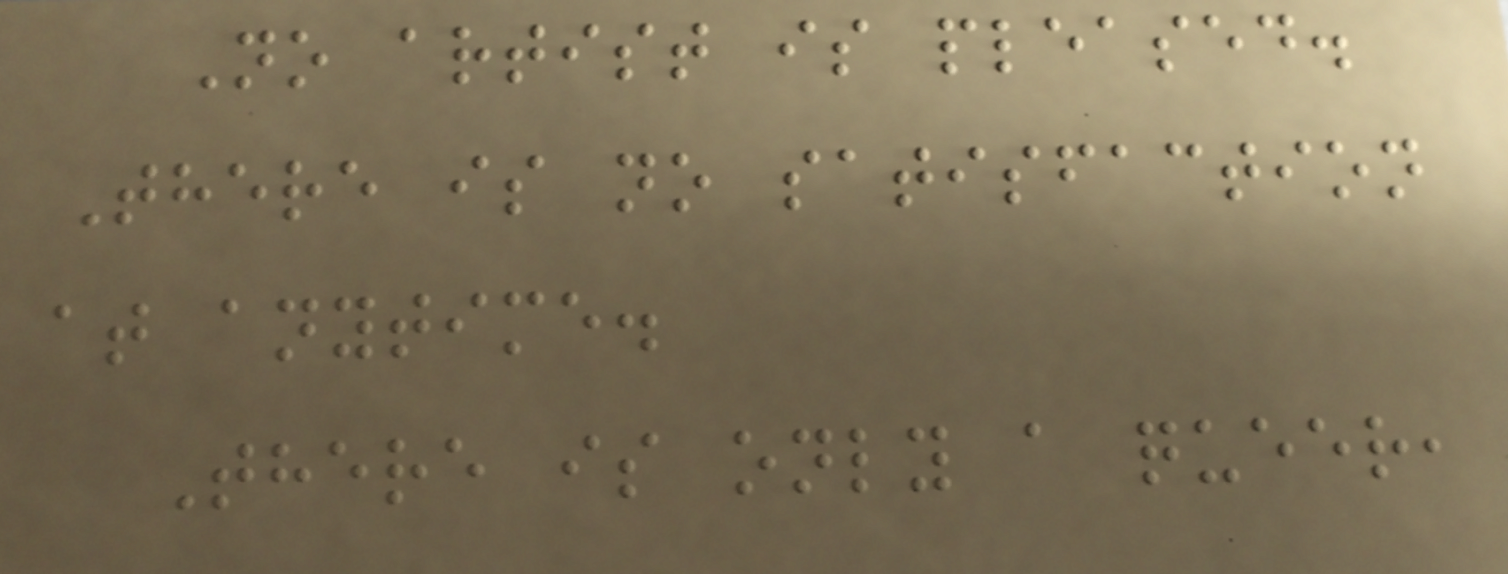No artist is pleased.
There is no satisfaction
at anytime.
There is only a queer,
